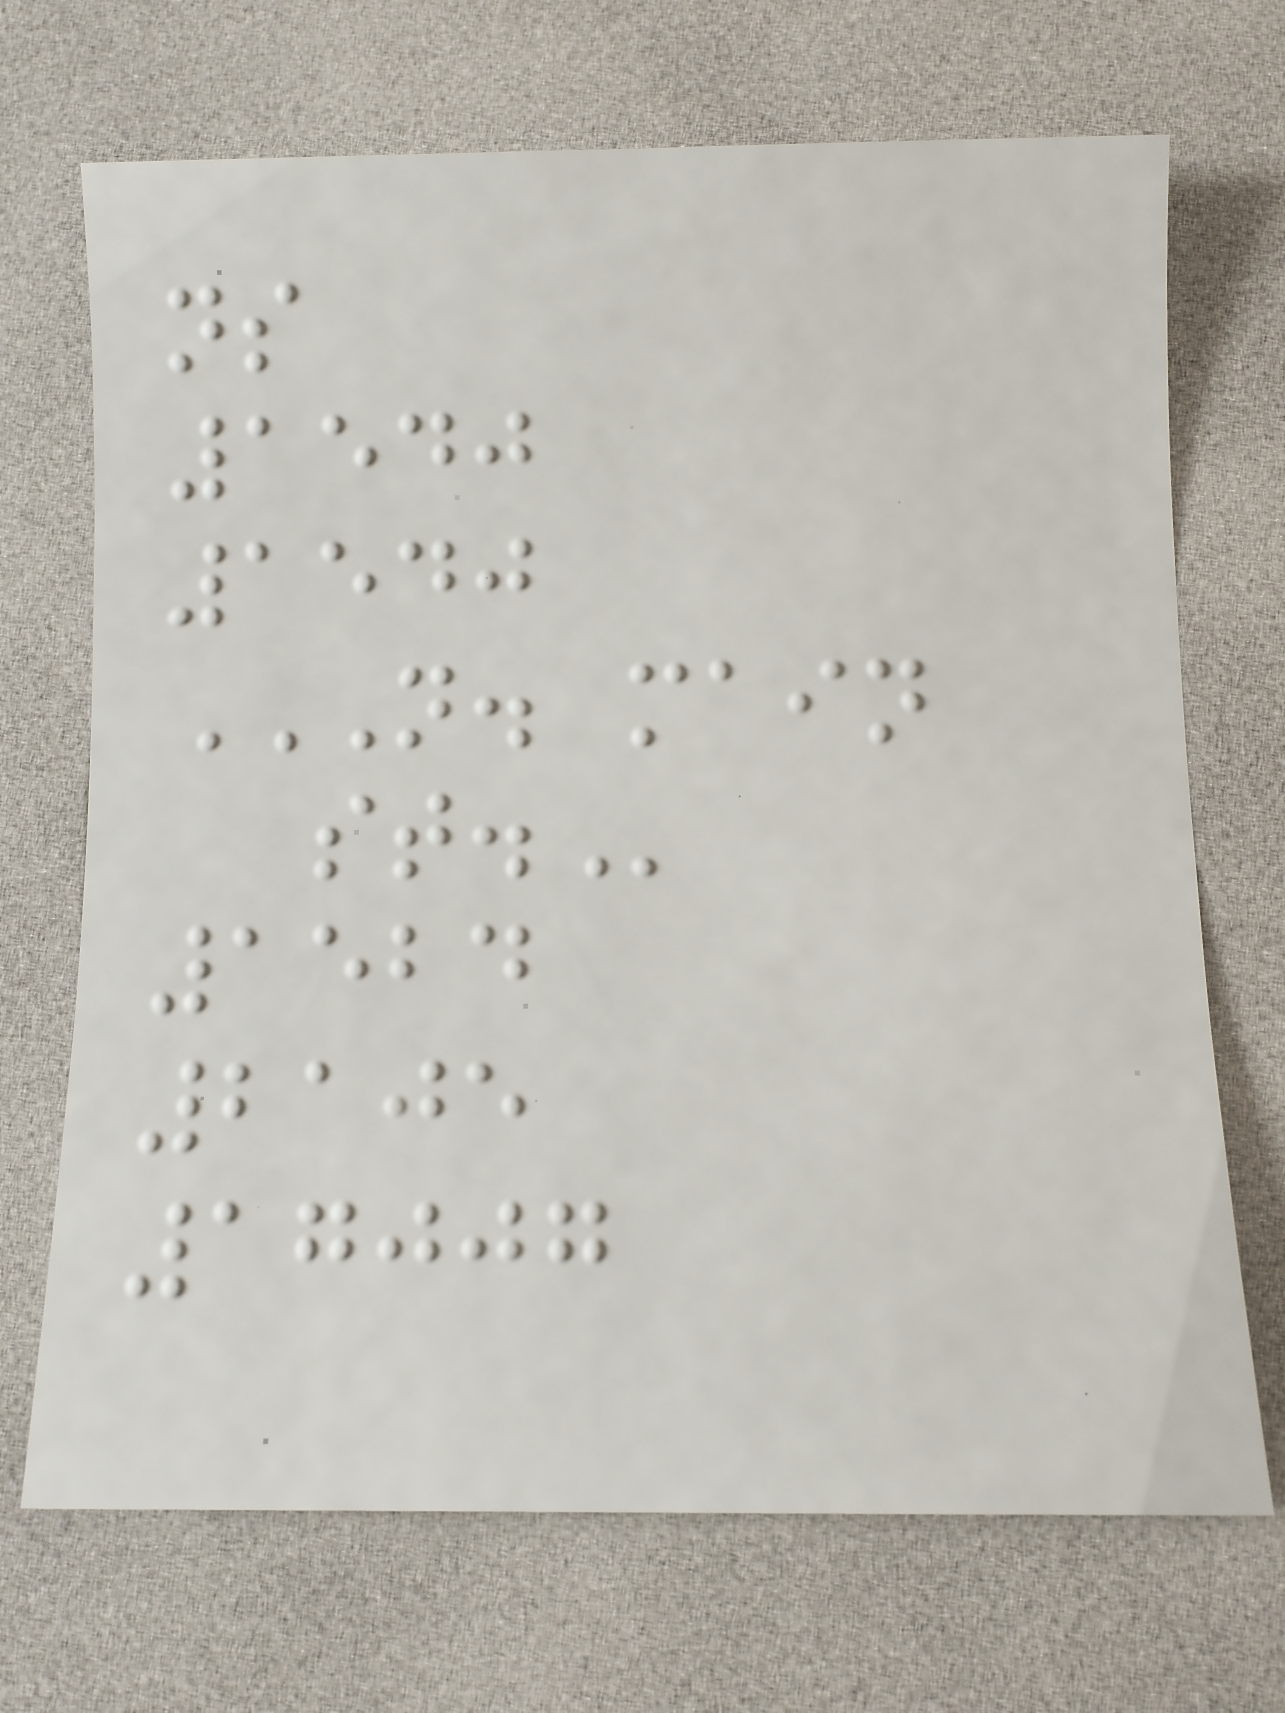ns
1540
1540
N. MAIN
ST.
1524
2105
17007
